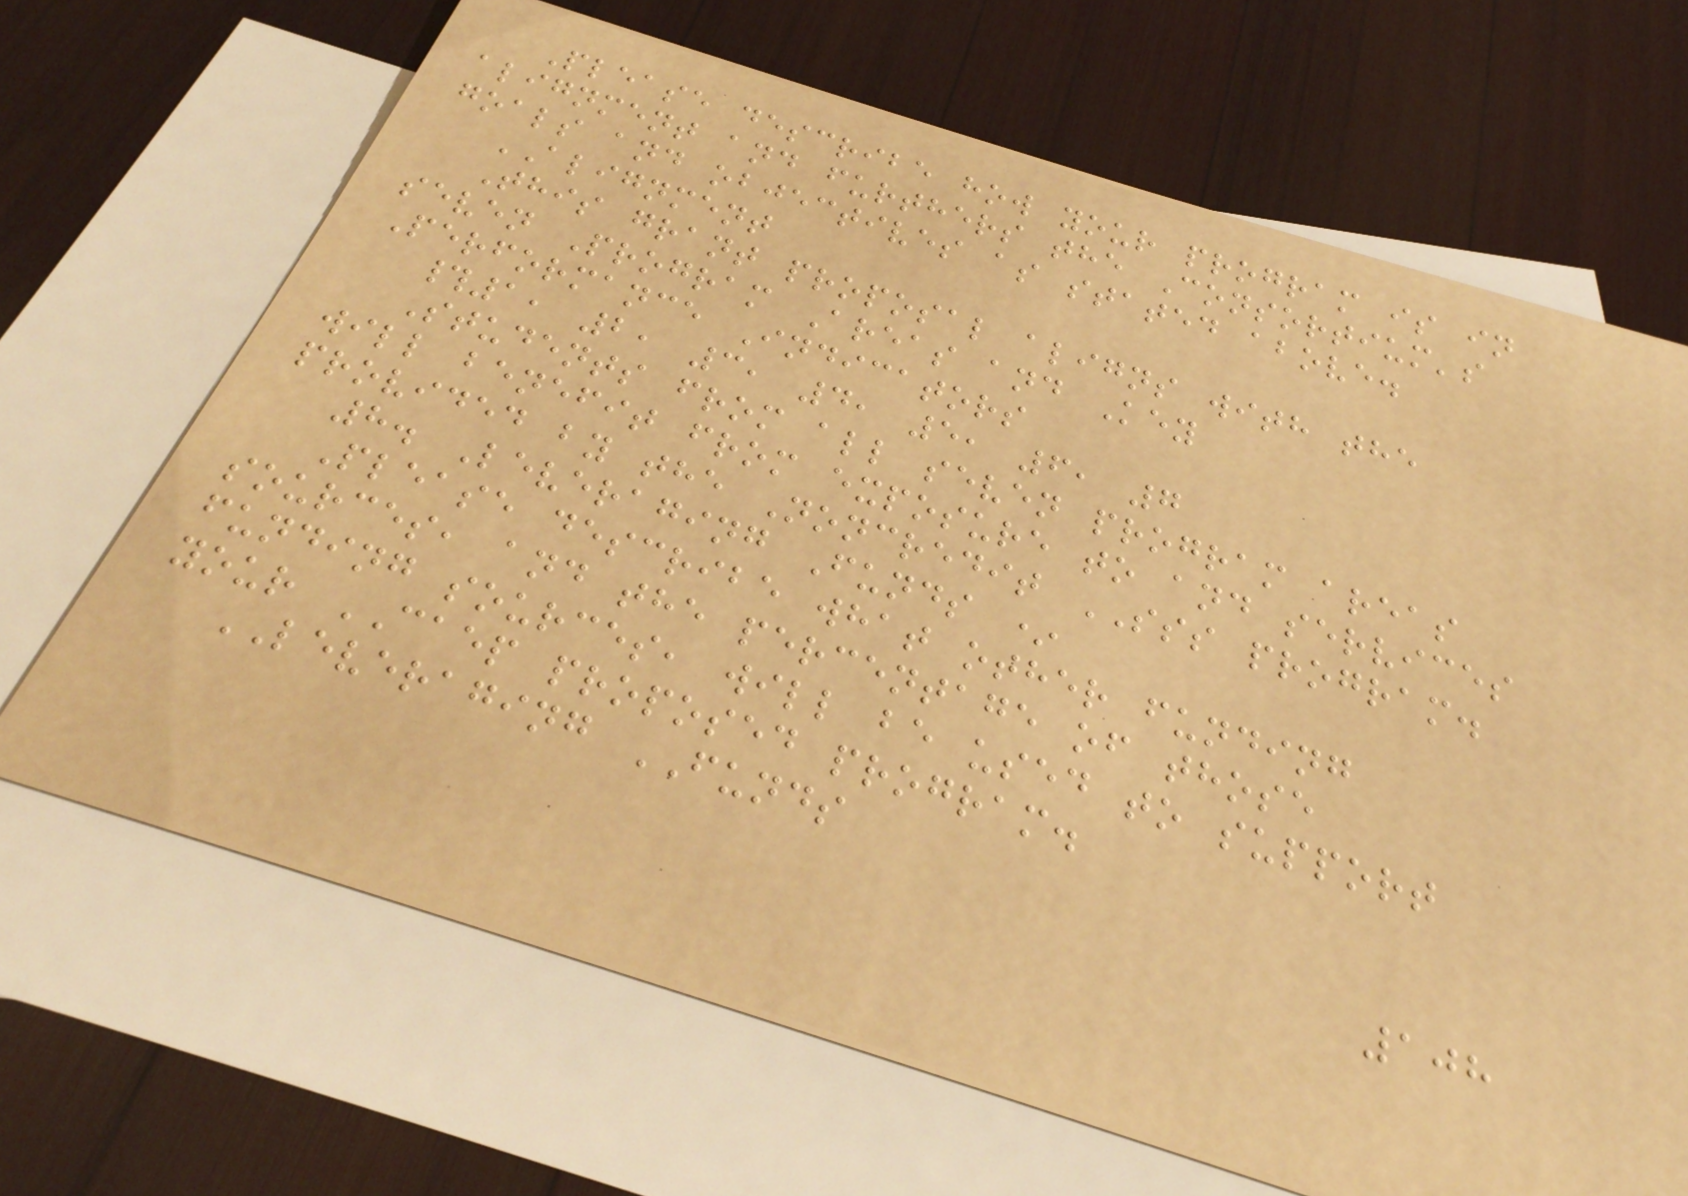Please describe how your program is in
alignment and furthers the Consortium's
goals and objectives as stated above.
ALIGNMENT
This grant proposal aligns with the
seven Program Areas and Key
Performance Indicators
#1, 2, 3, 4, 5, 6, 7
Students from all seven program areas
will benefit from exposure to and services
provided by the Noncredit SSS program.
8. Leveraging Funds *
Please describe what other funding
sources, and the percentage of those
funding sources, will be used to support
your CAEP proposed program.
LEVERAGING FUNDS
108
